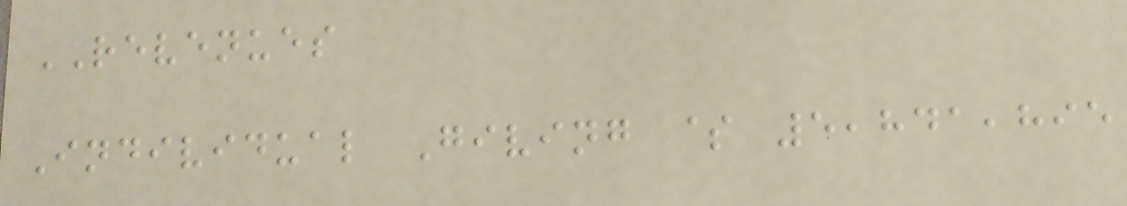REVENUES
Individual Giving $ 5,841,895
